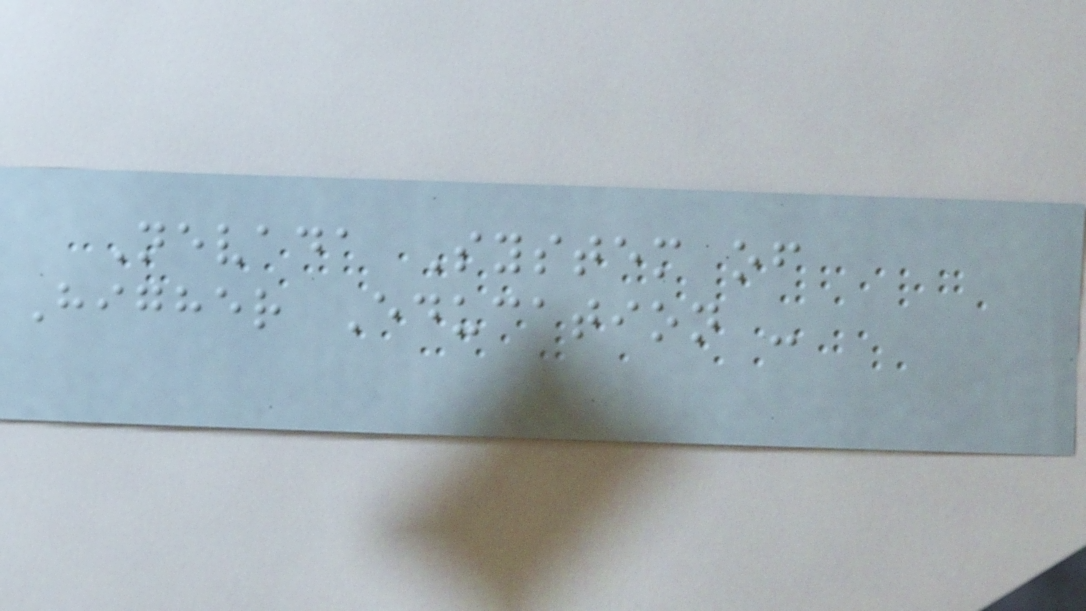Nevada System of
Higher Education -
